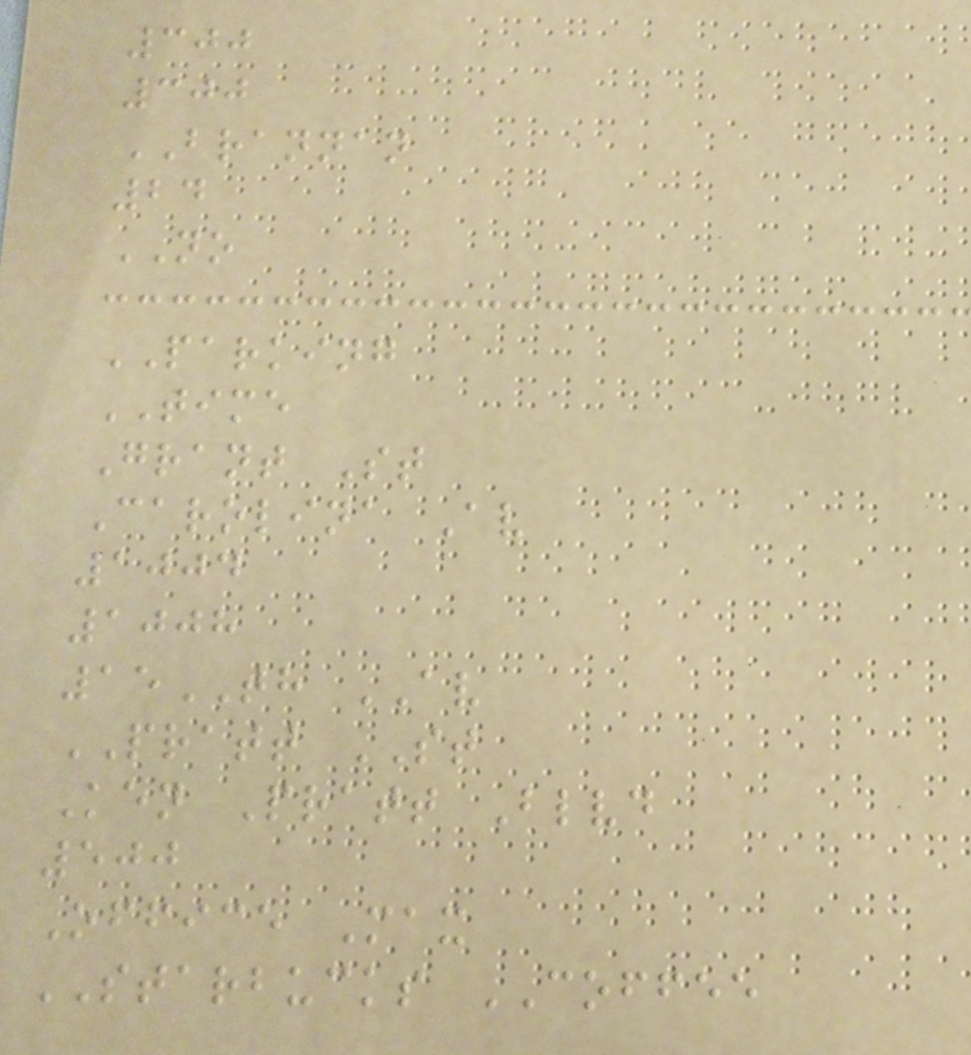300
300
BRANNAN
24
NO
PARKING
TIME
Grant St
Carolina Av
1004
1008
15TH AV
PRATT ST
Ken Pratt Blvd
500
Office Max
STARBUCKS COFFEE
